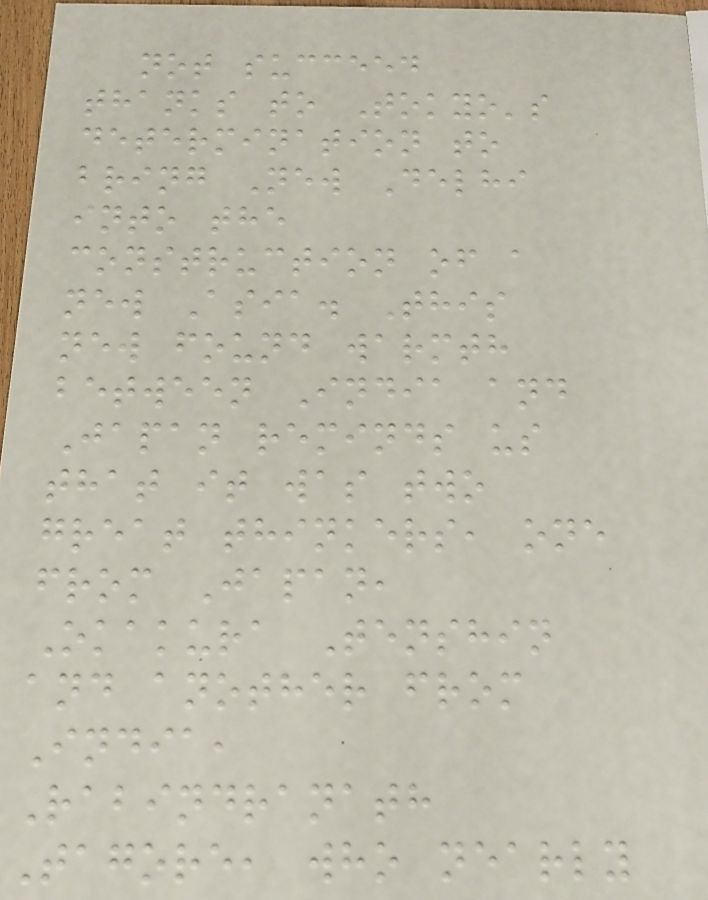not succeed
thanks to Tokyo's
determination to
bring New Delhi
into the
construction of a
new Asia. This
new found warmth
between India and
Japan reminds us
that it was two
great thinkers, one
from Japan,
Okakura Tenshin
and another from
India,
Rabindranath
Tagore, who nearly
